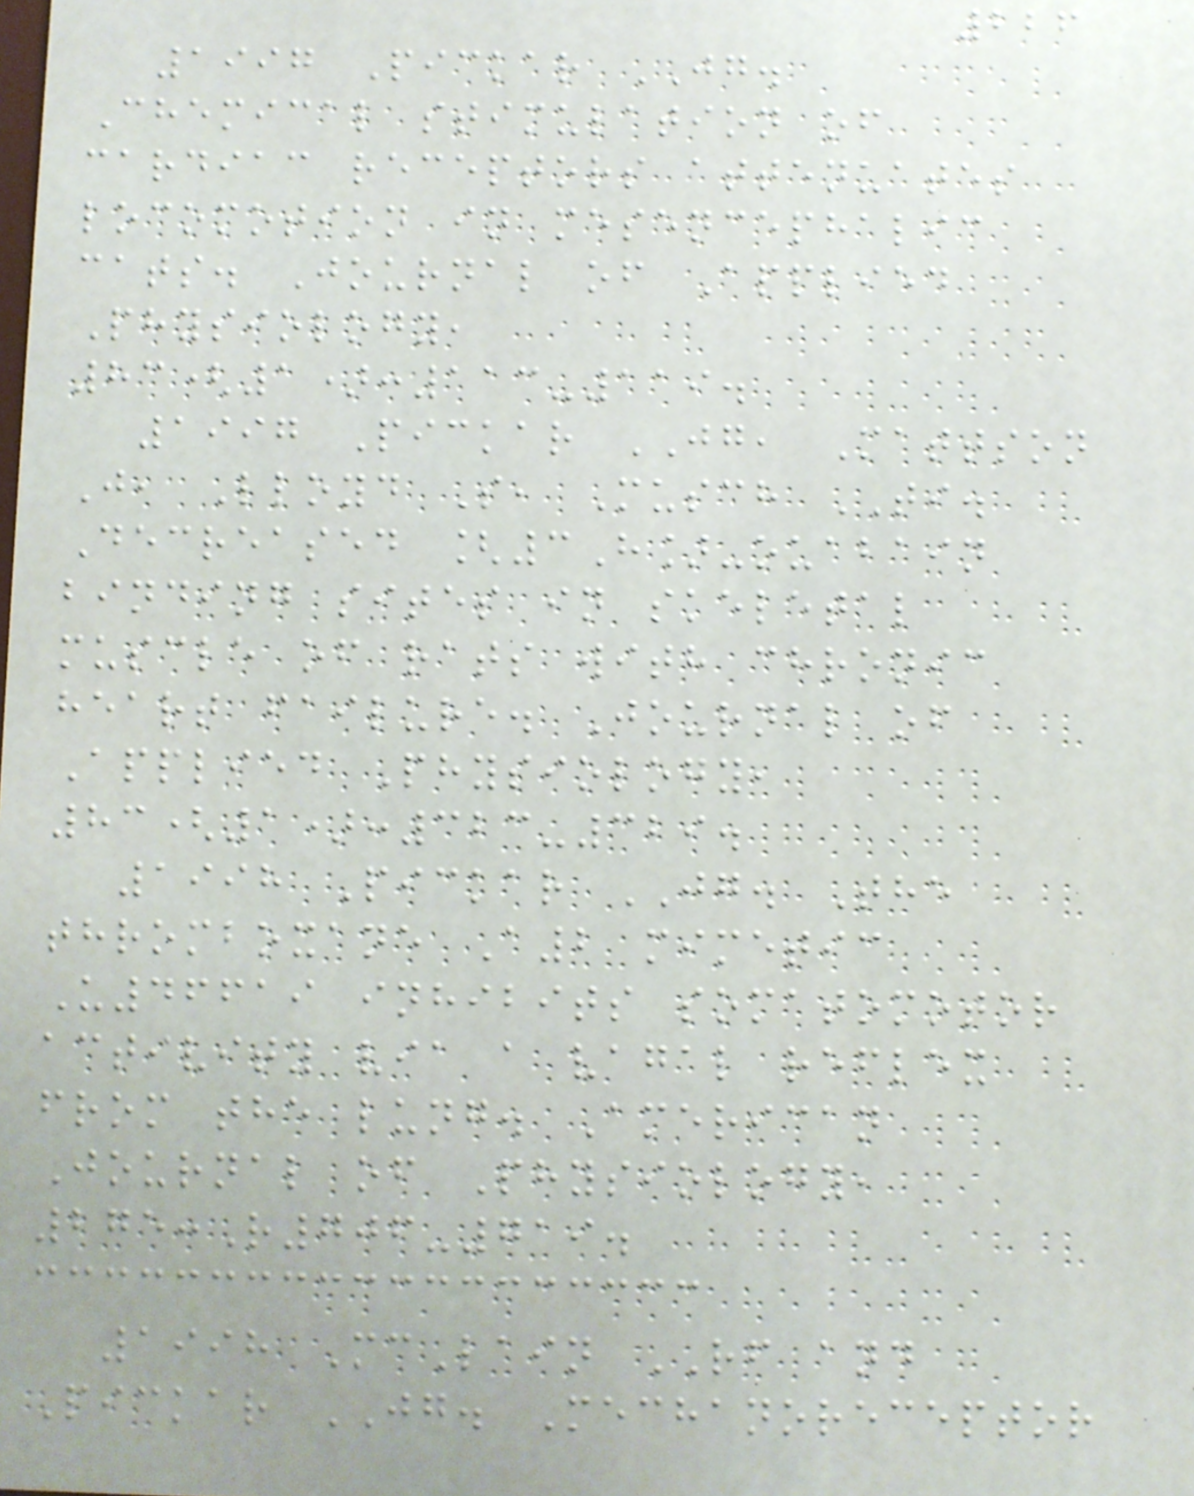226
1997 Pickar JG.
Chemical stimulation of
cardiac receptors attenuates
locomotion in mesencephalic
cats. Journal of Applied
Physiology,
83(1):113-119.
1997 Pickar JG, Mattson
J, Lloyd S, Musch TI.
Decreased [3H]-ouabain
binding sites in skeletal
muscle of rats with chronic
heart failure. Journal of
Applied Physiology,
83(1):323-329.
1998 Pickar JG. The
thromboxane A2 mimetic
U46619 inhibits somatomotor
activity via a vagal reflex
from the lung. American
Journal of Physiology,
275:R706-719.
1998 McLain RF and
Pickar JG. Mechanoreceptor
